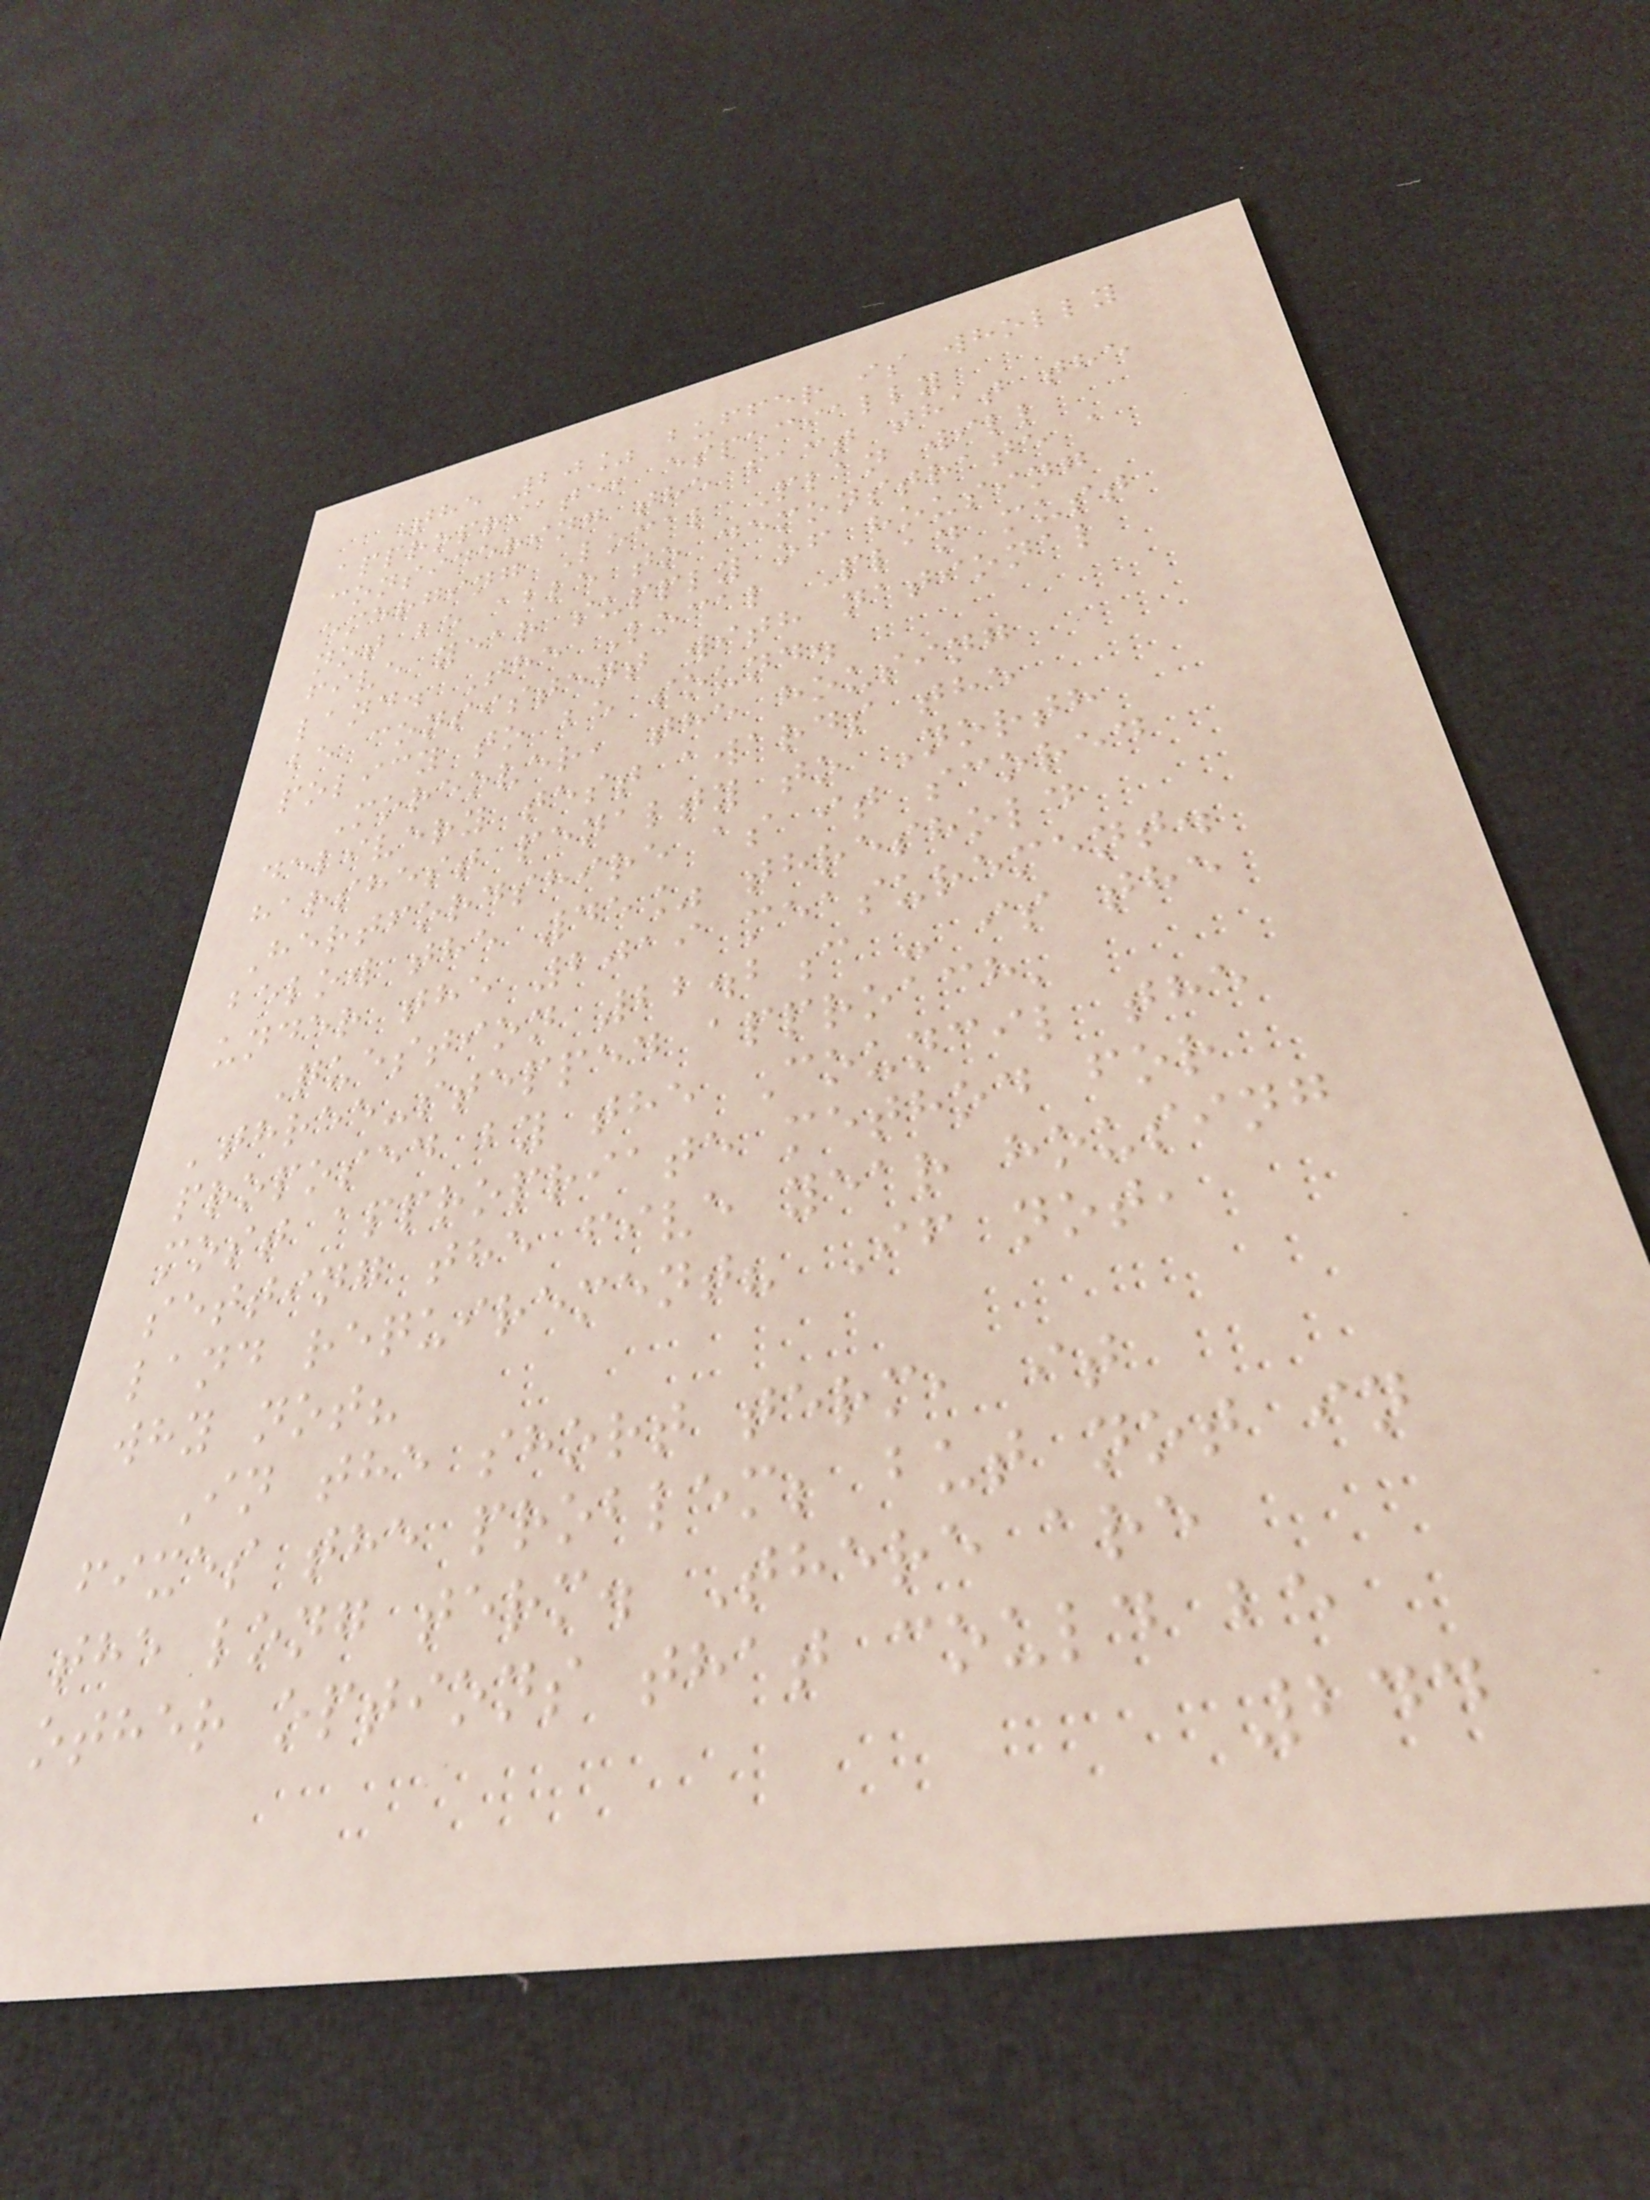The 20% buffer is wholly
appropriate, especially
considering the fact that the
emerging Local Plan will
not be able to demonstrate a
five year supply of housing
land. The Local Plan must
be consistent with national
policy to be sound.
Moreover, the housing
delivery test awards the
harshest penalty to North
Hertfordshire as it scored
below the 45% threshold
under the 2019 measurement.
Question 22.2c - is the
'three-stepped approach'
proposed by the Council the
most appropriate method for
setting the five year housing
land requirement? If not,
why not?
In the short term, it
fixes the problem; but not in
the long term. There are
other options that could be
244
